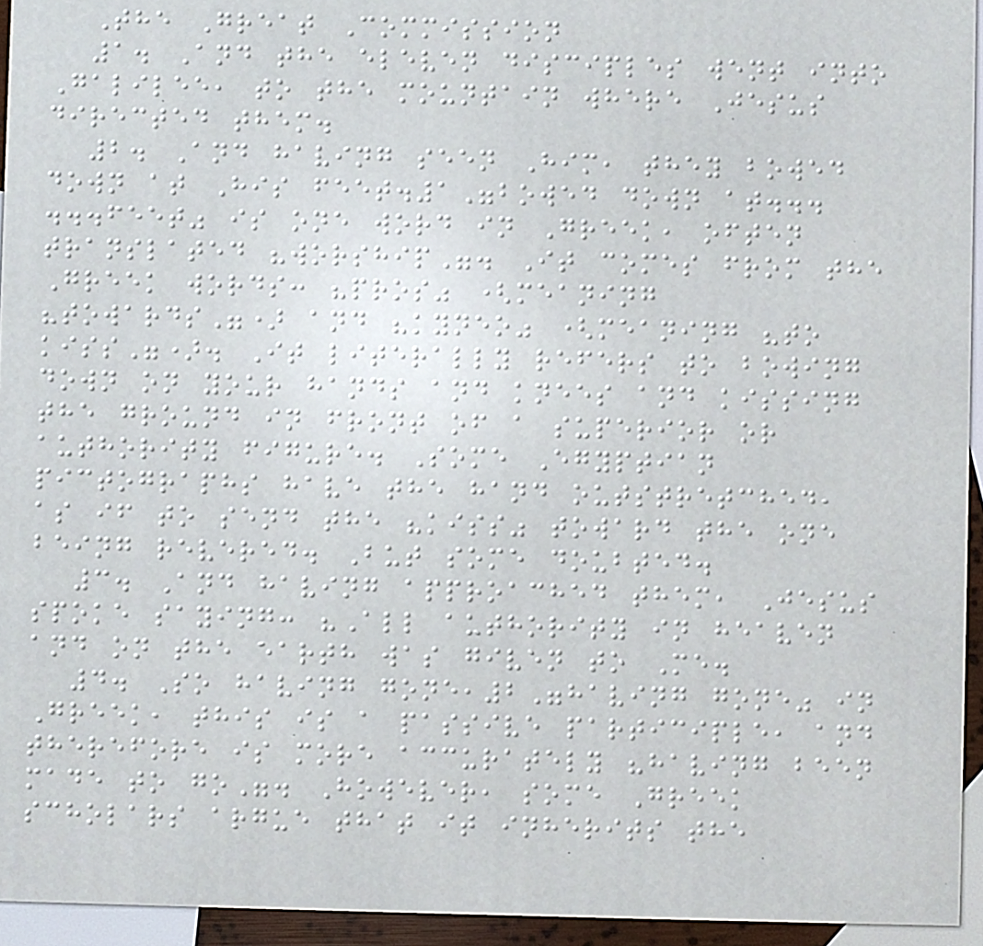The Great Commission
1. And the eleven disciples went into
Galilee, to the mountain where Jesus
directed them.
2. And having seen Him, they bowed
down at His feet.1"bowed down at...
...feet" is one word in Greek, often
translated "worship". It comes from the
Greek words: "pros" (meaning
"towards") and "kyneo" (meaning "to
kiss"). It literally refers to bowing
down on your hands and knees and kissing
the ground in front of a superior or
authority figure. Some Egyptian
pictographs have the hand outstretched,
as if to send the "kiss" toward the one
being revered. But some doubted.
3. And having approached them, Jesus
spoke saying: "All authority in heaven
and on the earth was given to Me.
4. So having gone,2"having gone" in
Greek, this is a passive participle, and
therefore is more accurately "having been
made to go". However, some Greek
scholars argue that it inherits the
